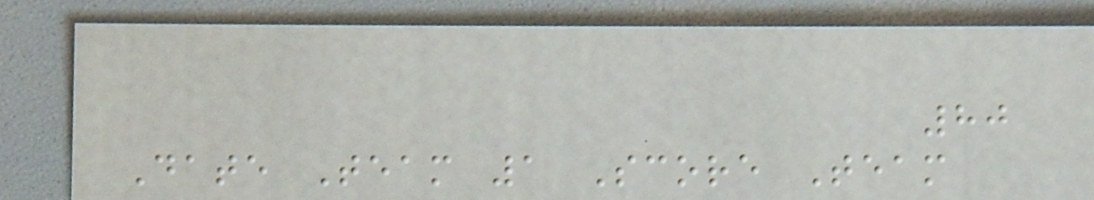80
Date Team 1 Score Team
